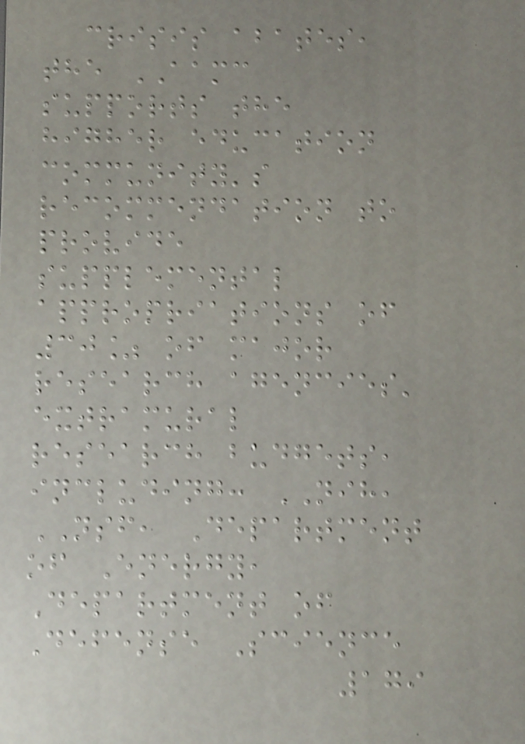crisis abates,
the AAMC
supports the
higher education
community's
recommendation to
provide
supplemental
appropriations of
30% of major
research agencies'
extramural
research budgets,
including: NIH,
NSF, Department
of Energy,
Department of
Defense Science
179
